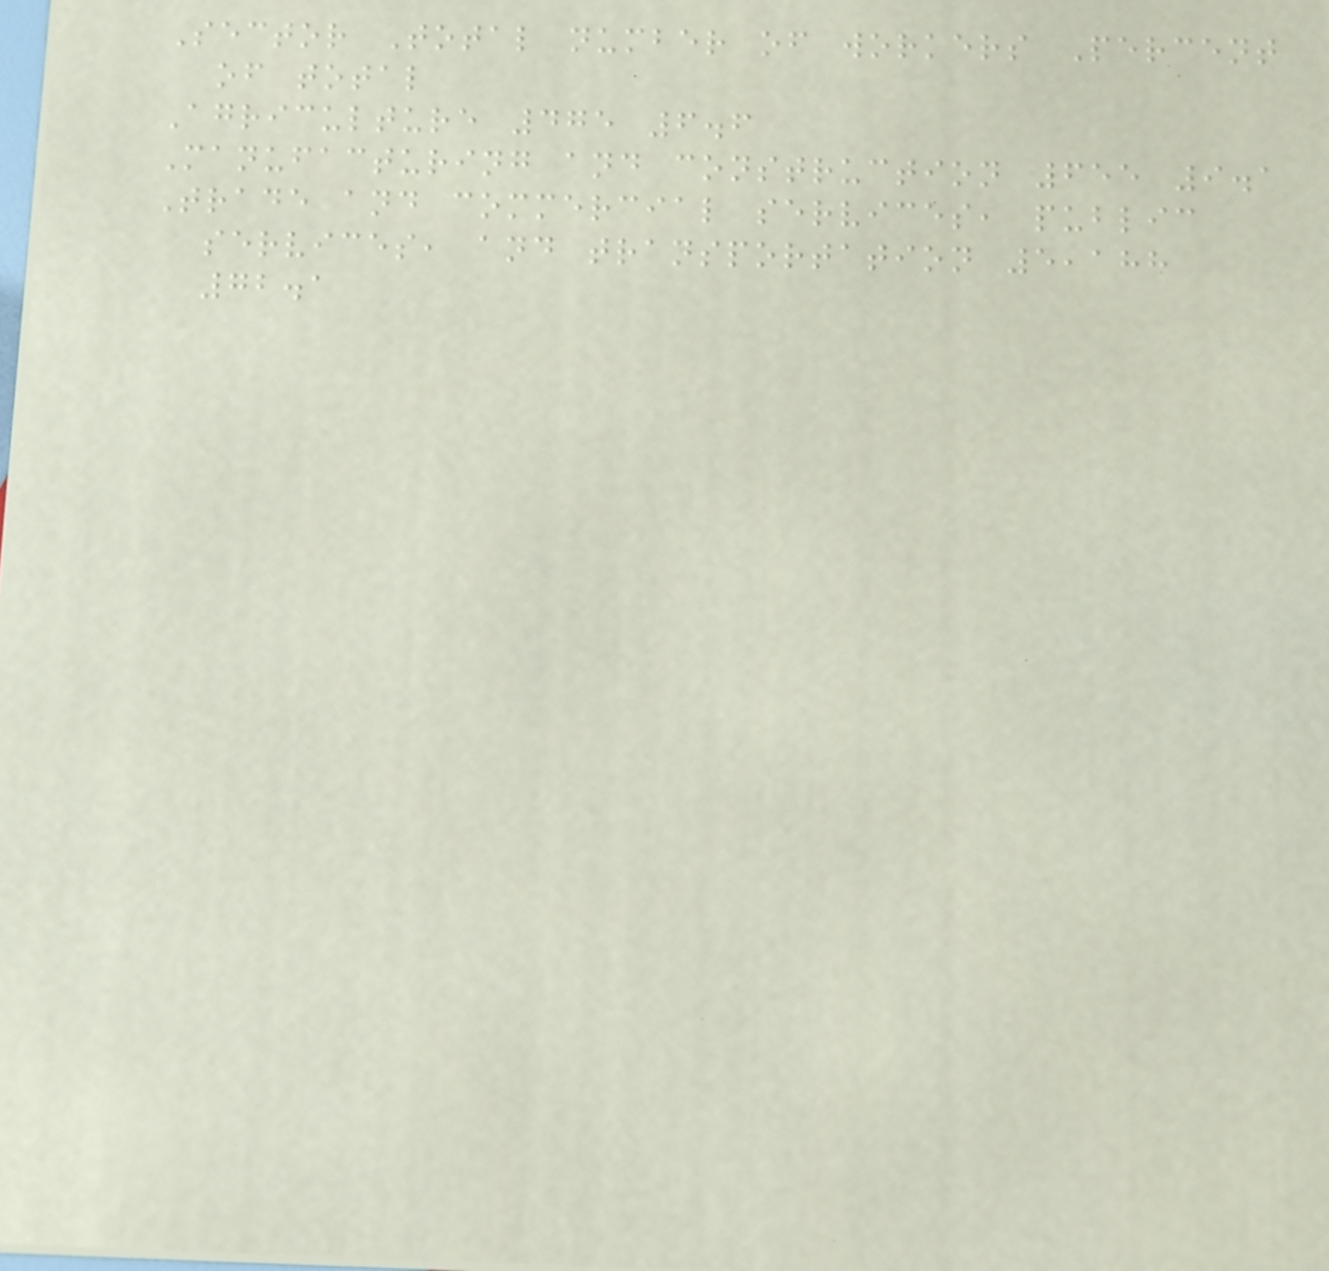Sector Total number of workers Percent
of total
Agriculture 475 6.6
Manufacturing and construction 655 9.1
Trade and commercial services, public
services, and transportation 5,188
72.1
